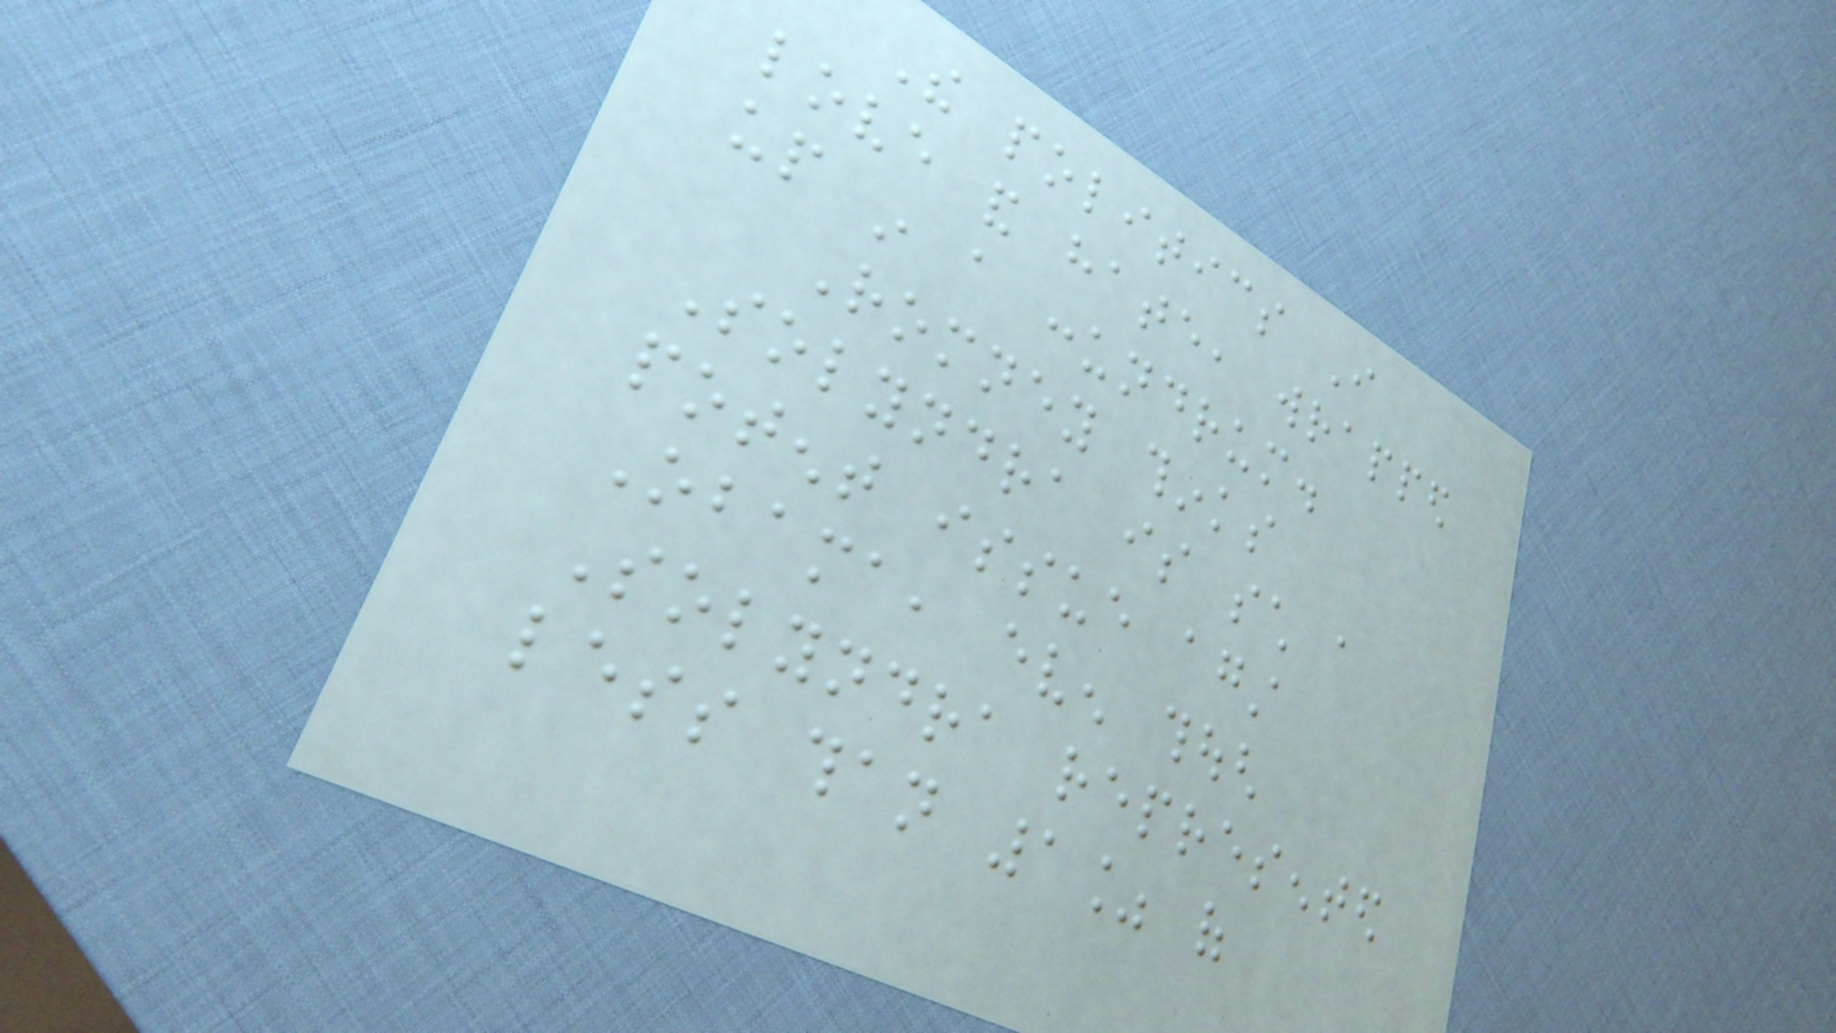The politics I
love and hate, wrapped
up in a conundrum.
Romney thinks
Solyndra is such a
potent issue against
Obama, even though
Solyndra represented
less than 1% of
